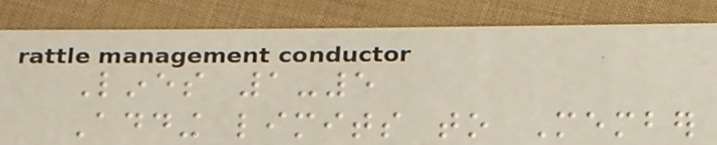Lines 1-5
Adding limits to Member
